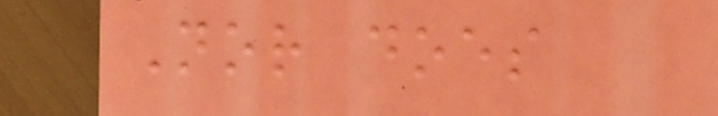Nor does
